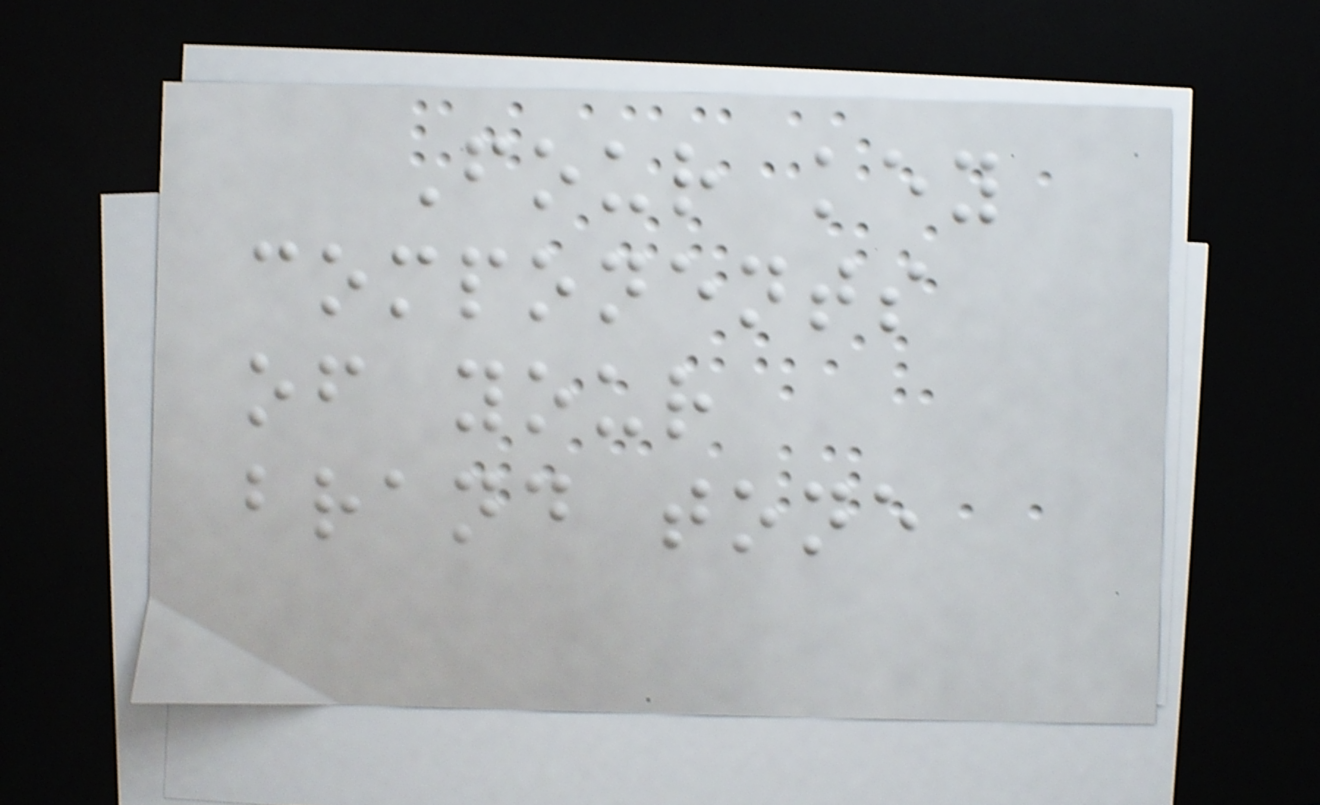Four key
components
of your
brand tone
